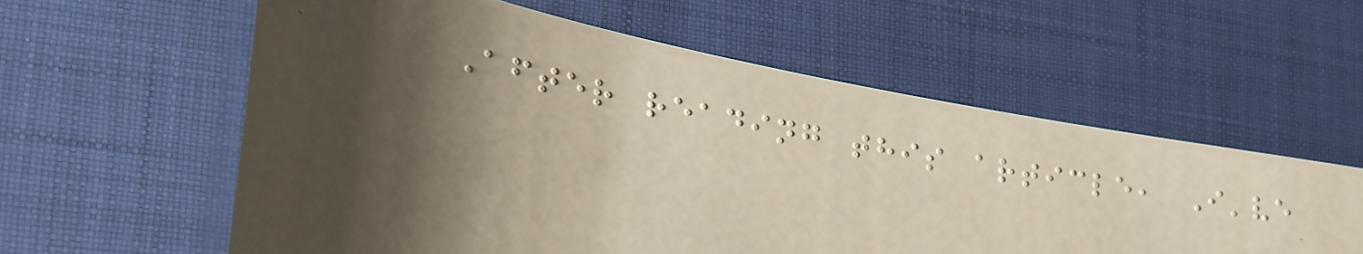After reading this article, I've
